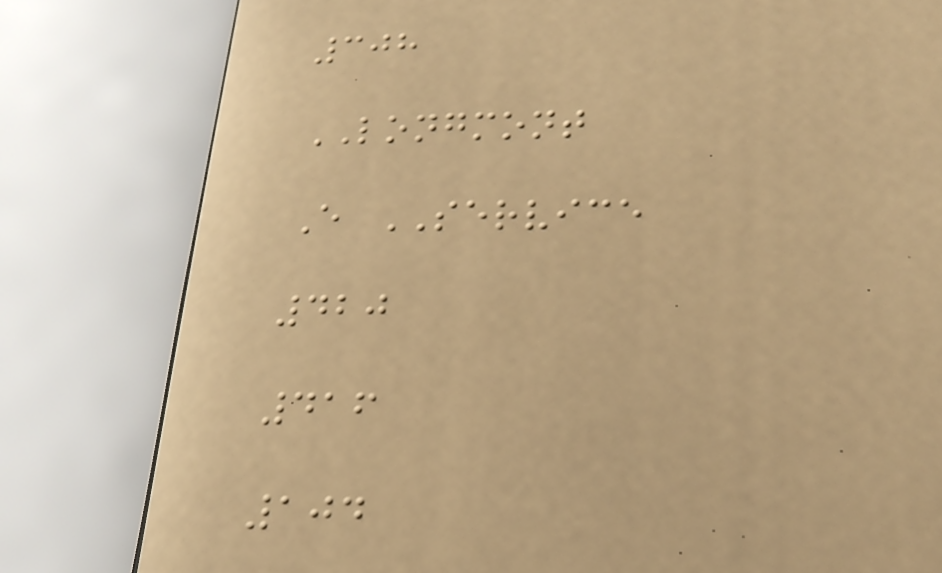308
LONGMONT
E SERVICE
420
416
104
